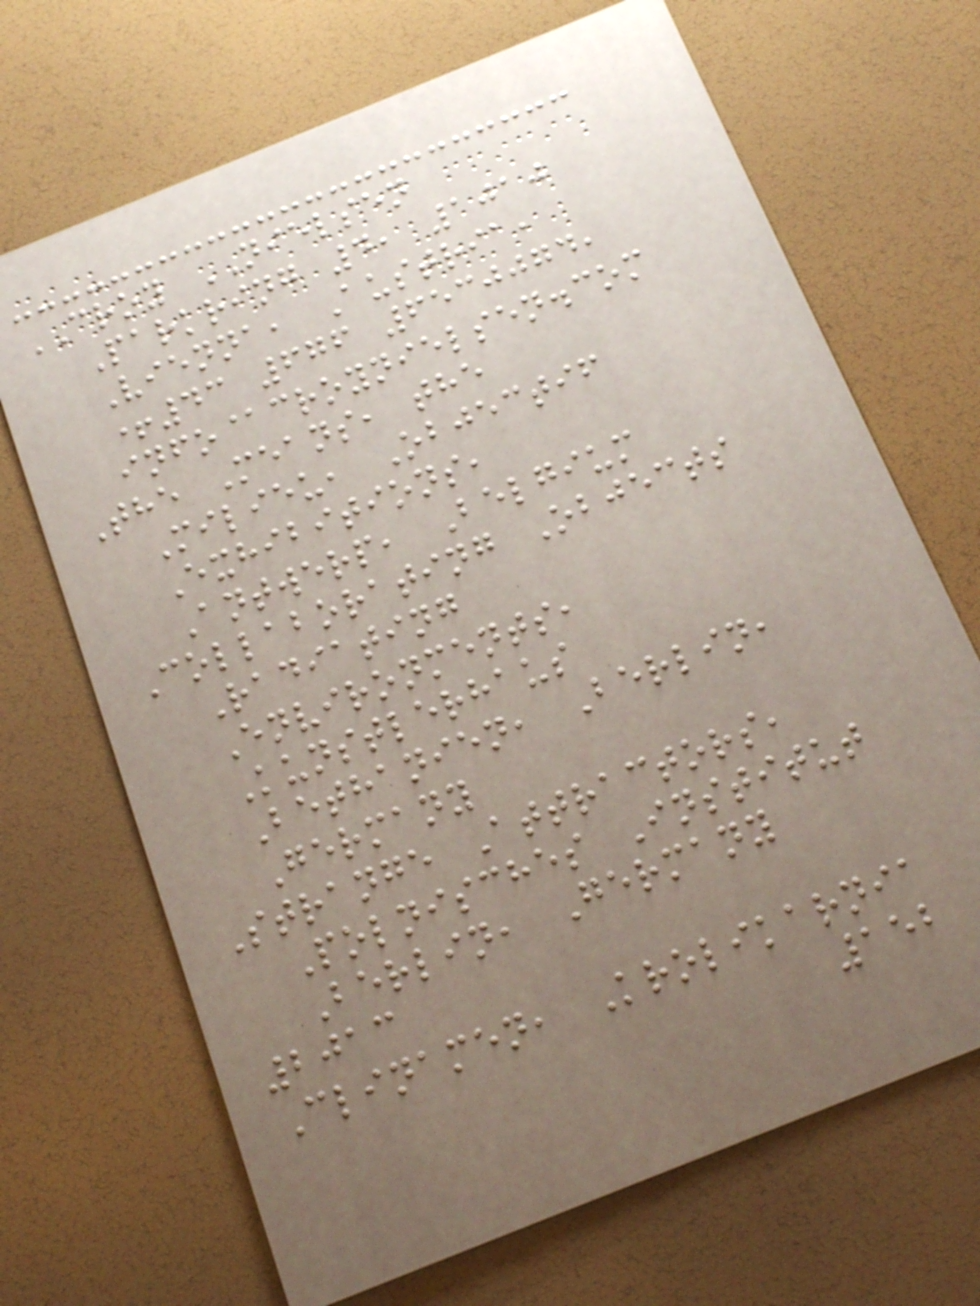CROY NIELSEN
Parkring 4, 1010
Vienna, Austria,
+43 676 6530074,
info@croynielsen.com
The Means, the
Milieu, Objectif
Exhibitions,
Antwerp, Belgium
Collaborating Objects
Radiating
Environments,
Kunstlerhaus
Bethanien, Berlin,
Germany
Strange Attractors,
Polnisches Institut
Berlin, Germany
2013
Clinamen, Krolikarnia
152
